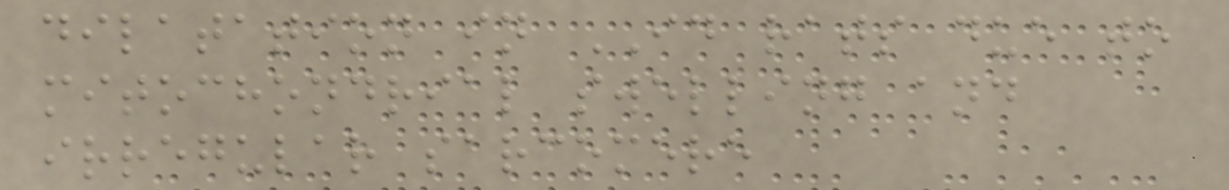dilatation in ID rats due to
mitochondrial swelling and
irregular sarcomere
